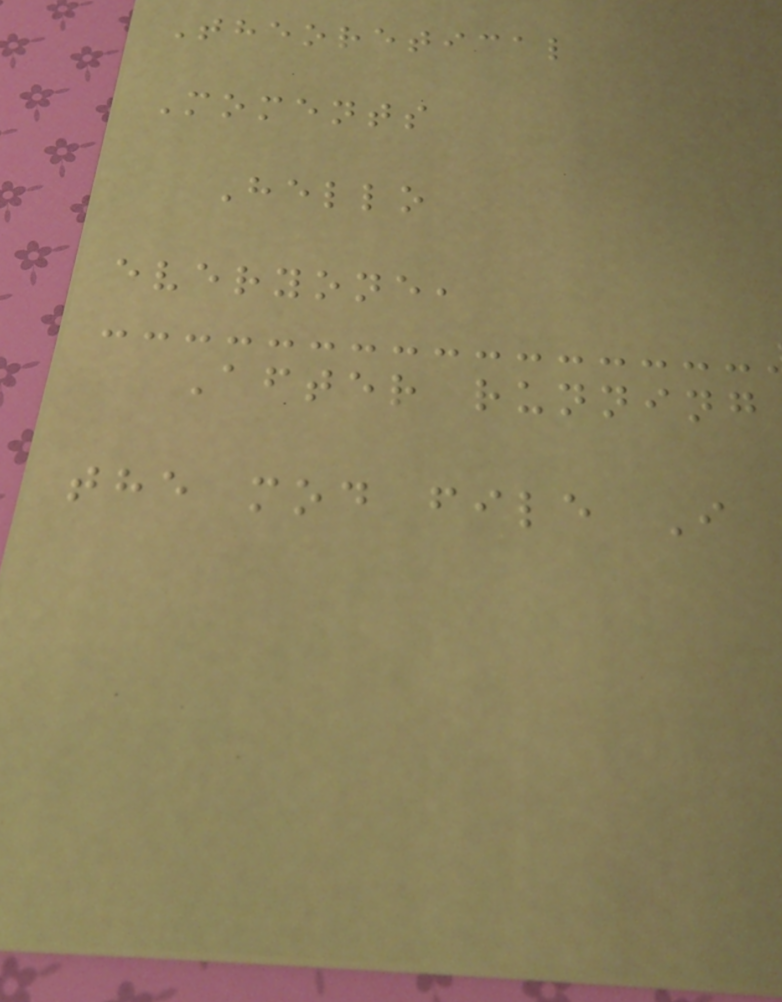Theoretical
Moments
Hello
everyone,
After running
the mod file I
